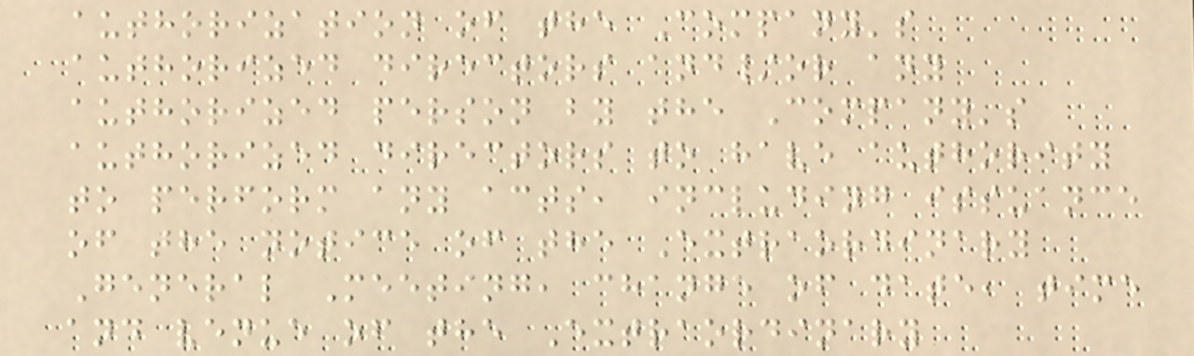authorization of the Company's
authorized directors and/or any
authorized person by the Company's
authorized directors to have authority
to perform any acts, including issuance
of the notice of the Extraordinary
General Meeting, change of date, time
and venue of the Extraordinary
